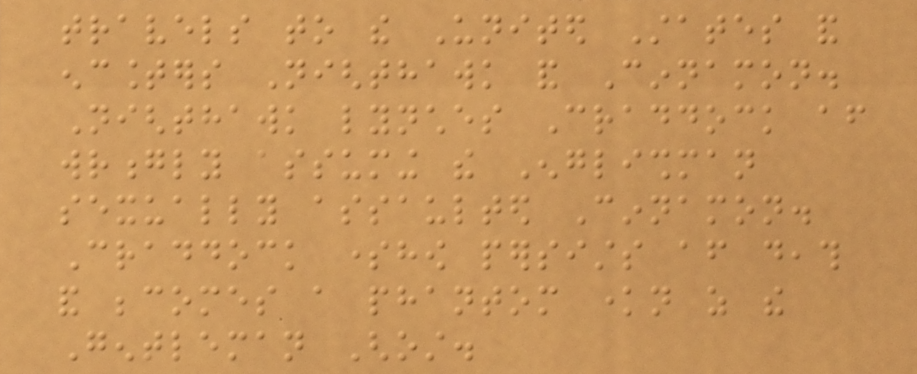travels to the United States and
encounters Nighthawk and Cinnamon.
Nighthawk lynches Craddock after
wrongly assuming the Englishman
sexually assaulted Cinnamon.
Craddock somehow persists after death
and becomes a phantom known as the
Gentleman Ghost.
